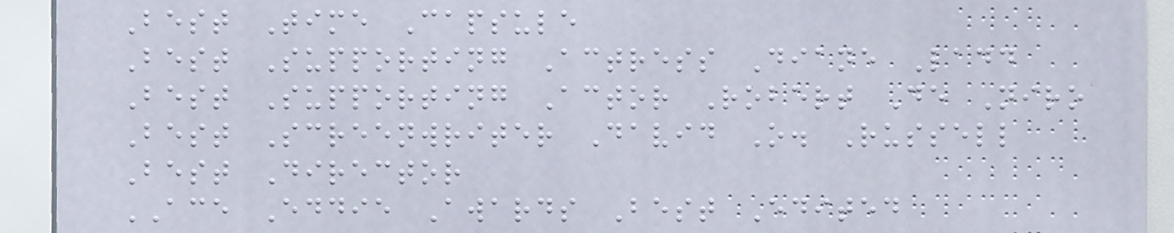Best Time Capsule
Best Supporting Actress Diane Ladd
Best Supporting Actor Robert De Niro
Best Screenwriter David O. Russell
Best Director
ACE Eddie Awards Best Edited
